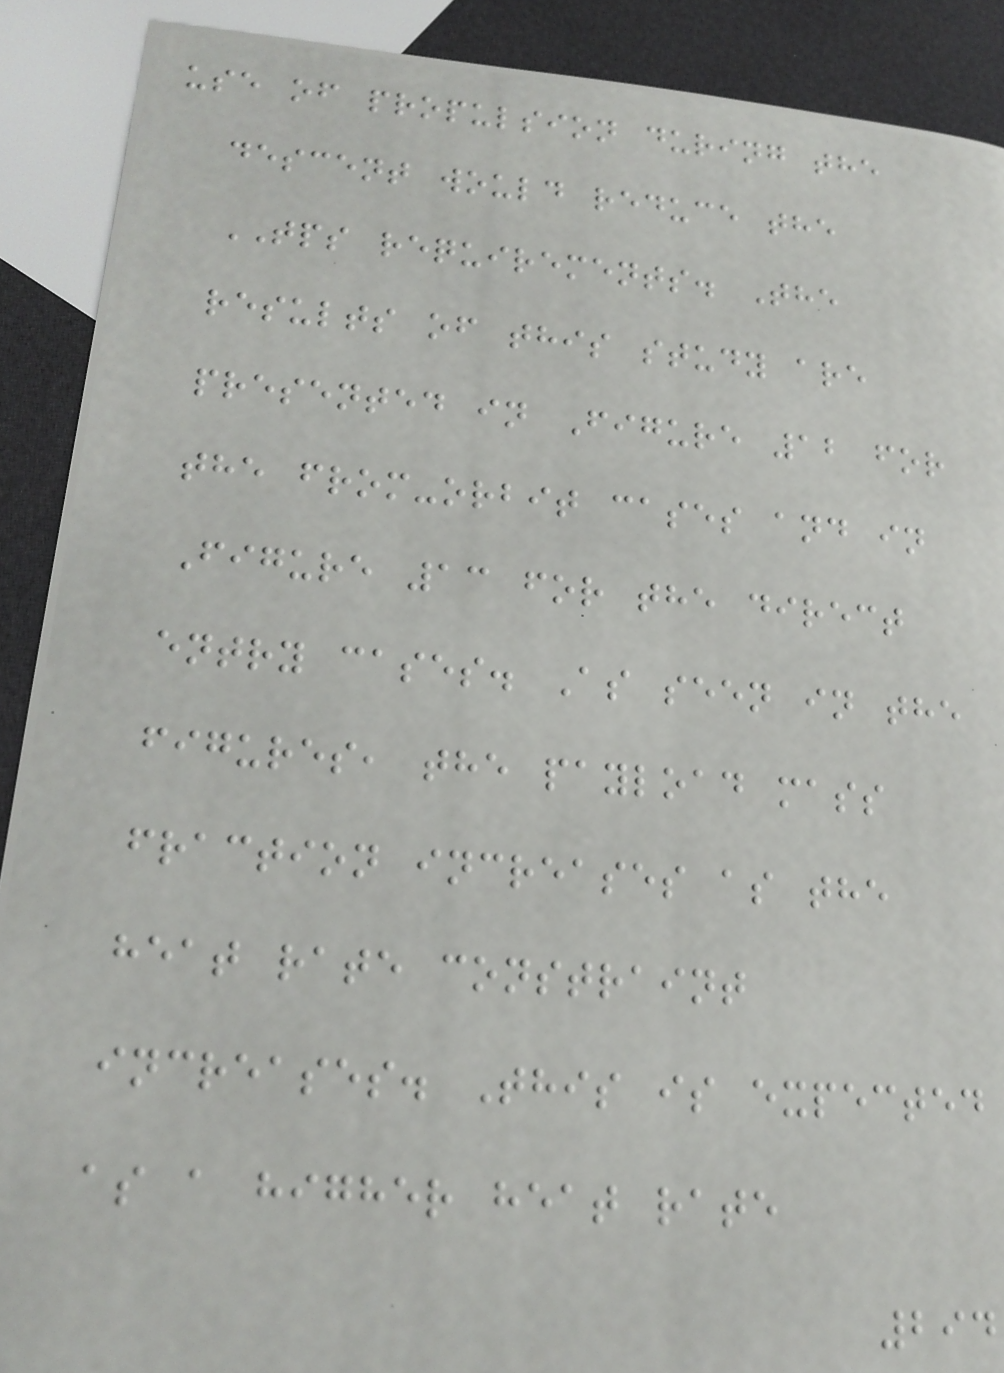use of propulsion during the
descent would reduce the
TPS requirements. The
results of this study are
presented in Figure 12 for
the from-orbit cases and in
Figure 13 for the direct
entry cases. As seen in the
figures, the payload mass
fraction increases as the
heat rate constraint
increases. This is expected
as a higher heat rate
294
